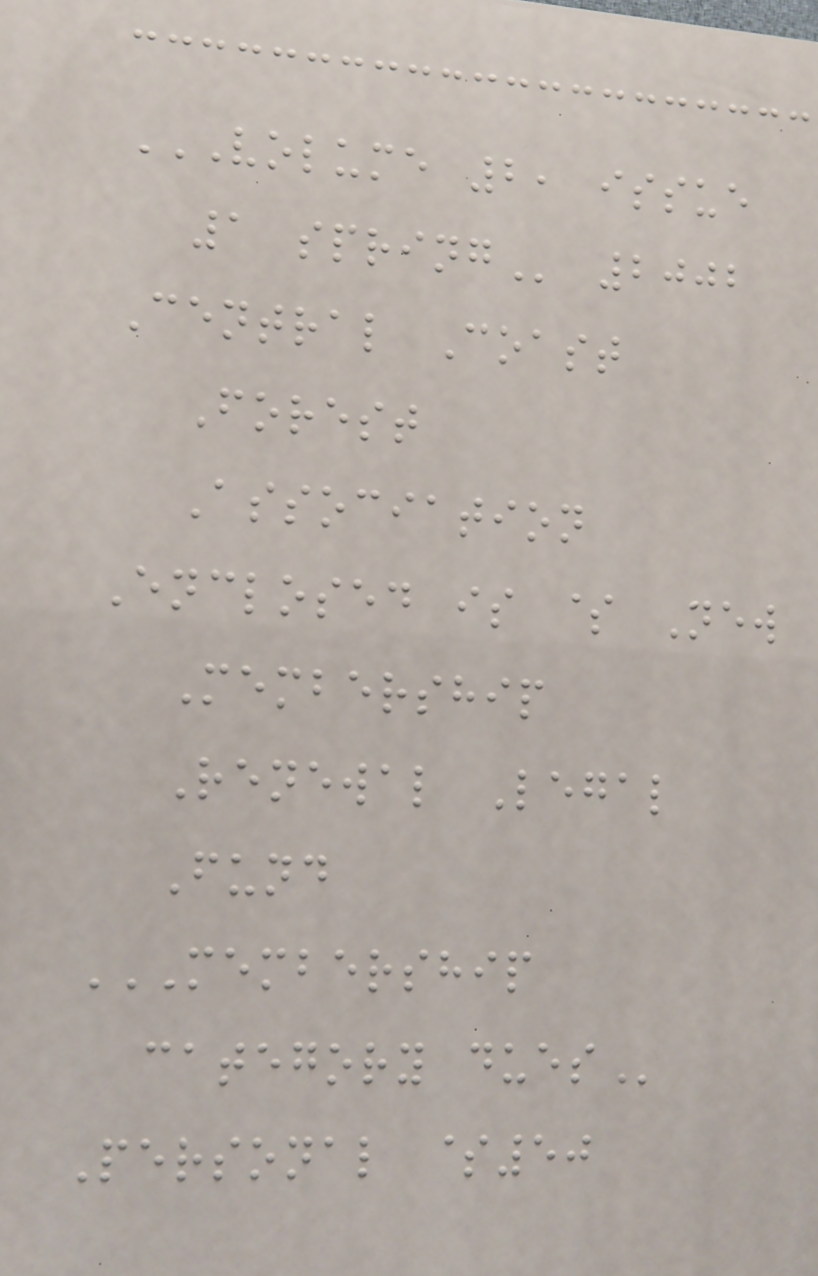VOLUME 2, ISSUE
1 SPRING 2002
Central Coast
Forest
Association
Enclosed is $ New
Membership
Renewal Legal
Fund
MEMBERSHIP
CATEGORY DUES
Personal $50
